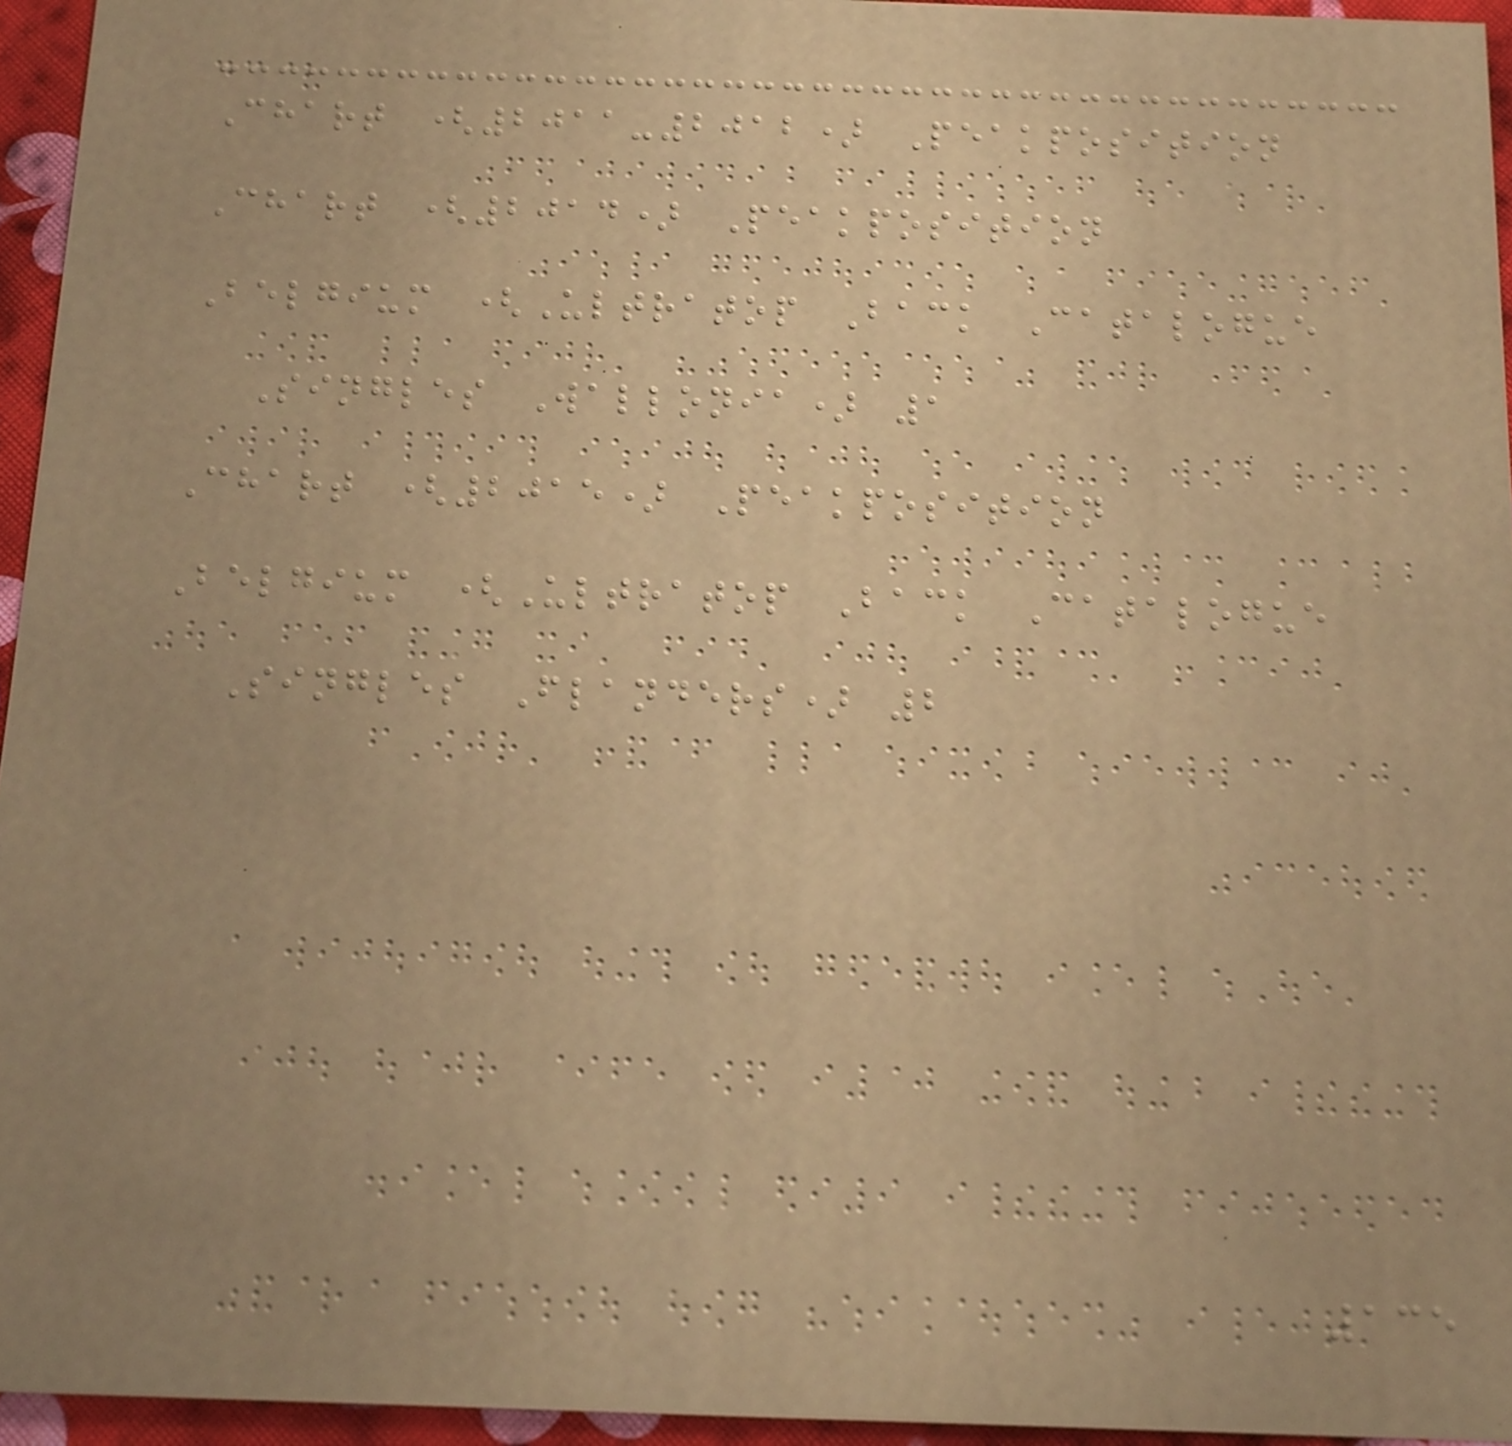Chart (2011-2012) Peakposition
Chart (2014) Peakposition
Belgium (Ultratop Back Catalogue
Singles Wallonia) 1
Chart (2015) Peakposition
Belgium (Ultratop Back Catalogue
Singles Flanders) 2
135
